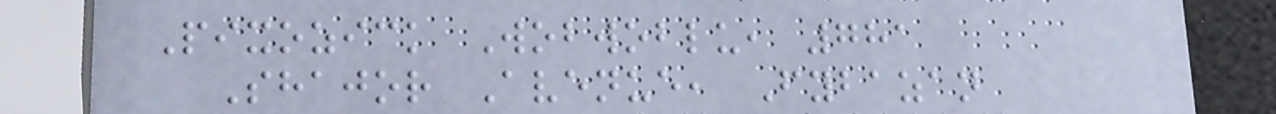Pixozick Wobwoblu, 781
Shajor Avenue, Fybazan
